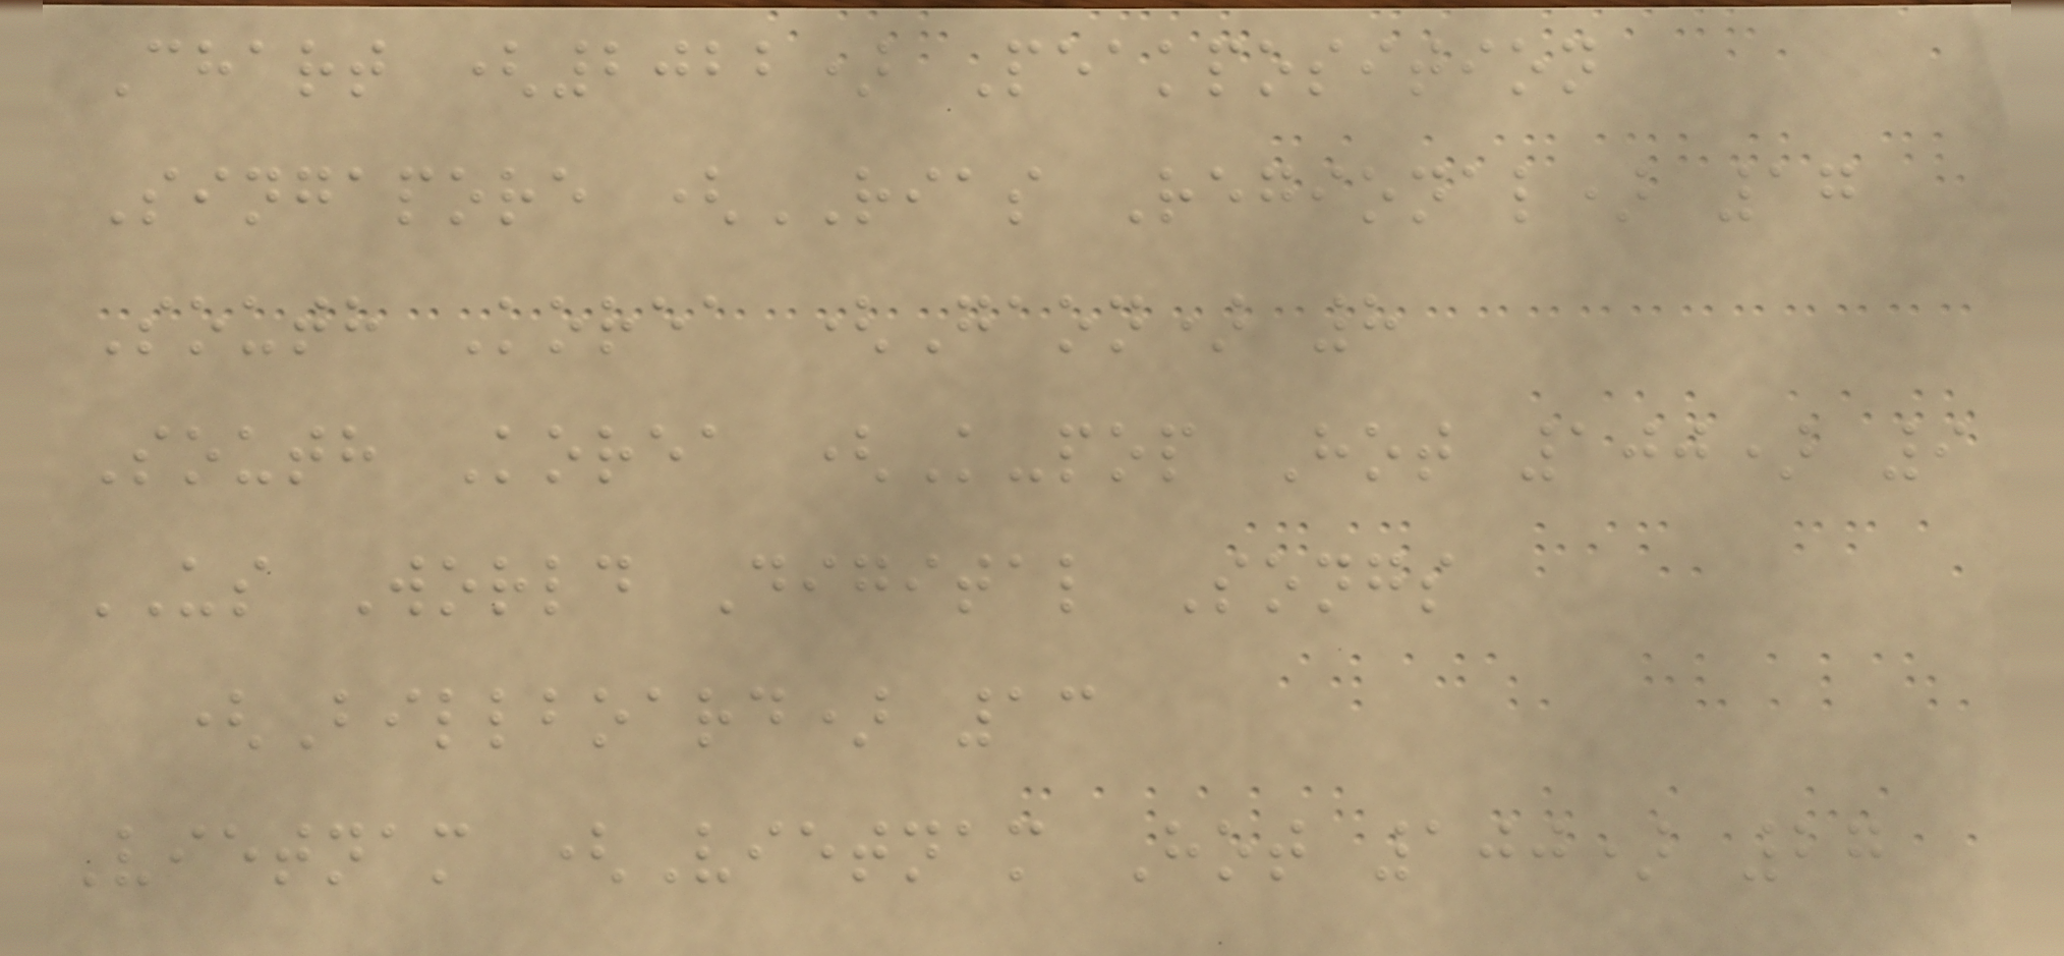Chart (2022) Peakposition
Singapore (RIAS Regional) 17
South Korea (Gaon) 8
South Korea (K-pop Hot 100) 9
US World Digital Songs
(Billboard) 13
Vietnam (Vietnam Hot 100) 27
